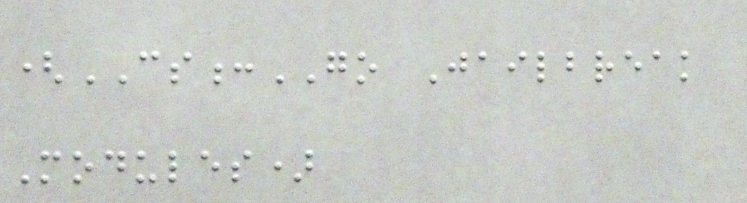(CS:GO Jailbreak
Modules)
